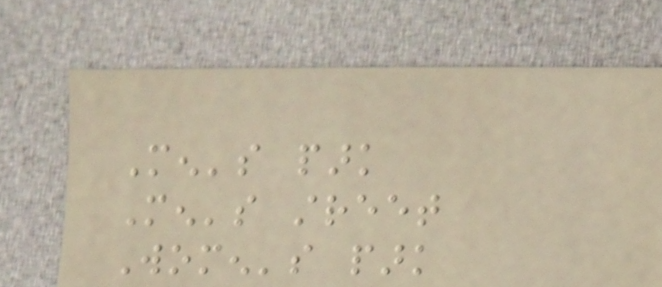Men's park
Men's street
Women's park
